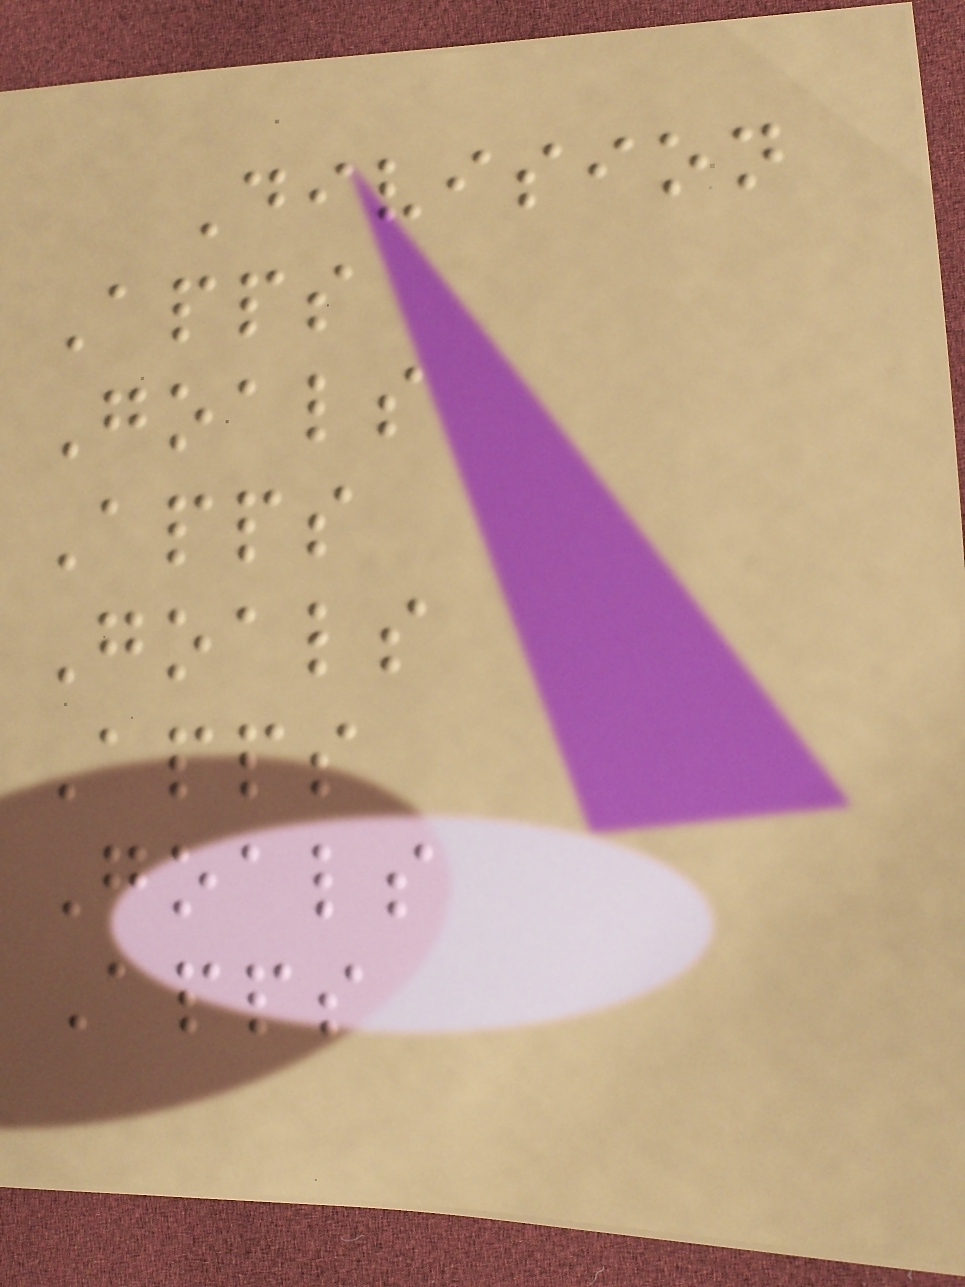Division
Apps
Goals
Apps
Goals
Apps
Goals
Apps
